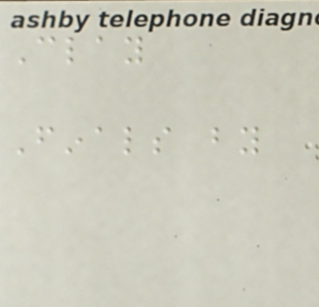Clay
Finals by
